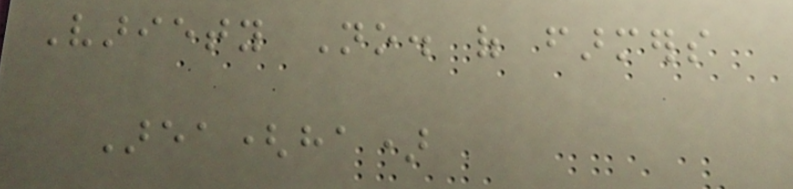Variety No. of farmers
Area(ha)
